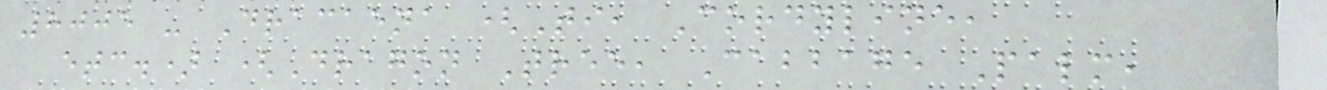8005 - Dracaena (Ti, Cordyline,
etc.) (Dragon Tree, Cabbage Palm,
